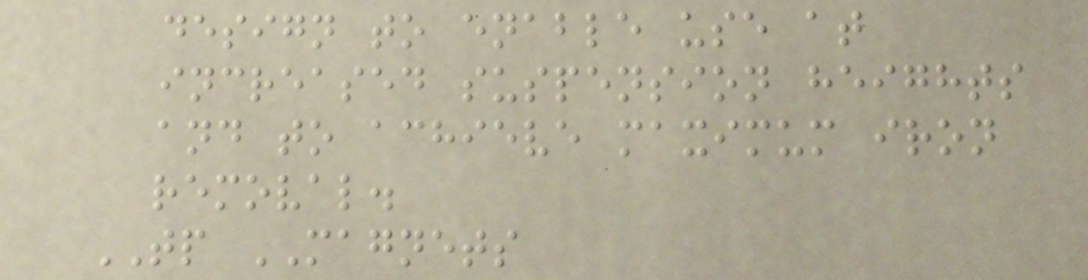design to enable use at
increased suspension heights
and to achieve maximum iron
removal.
TP MAGNETS
